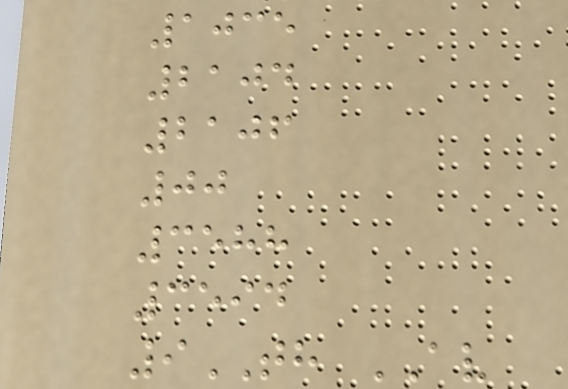1035
2104
2106
00
3588
3594
9TH AV
